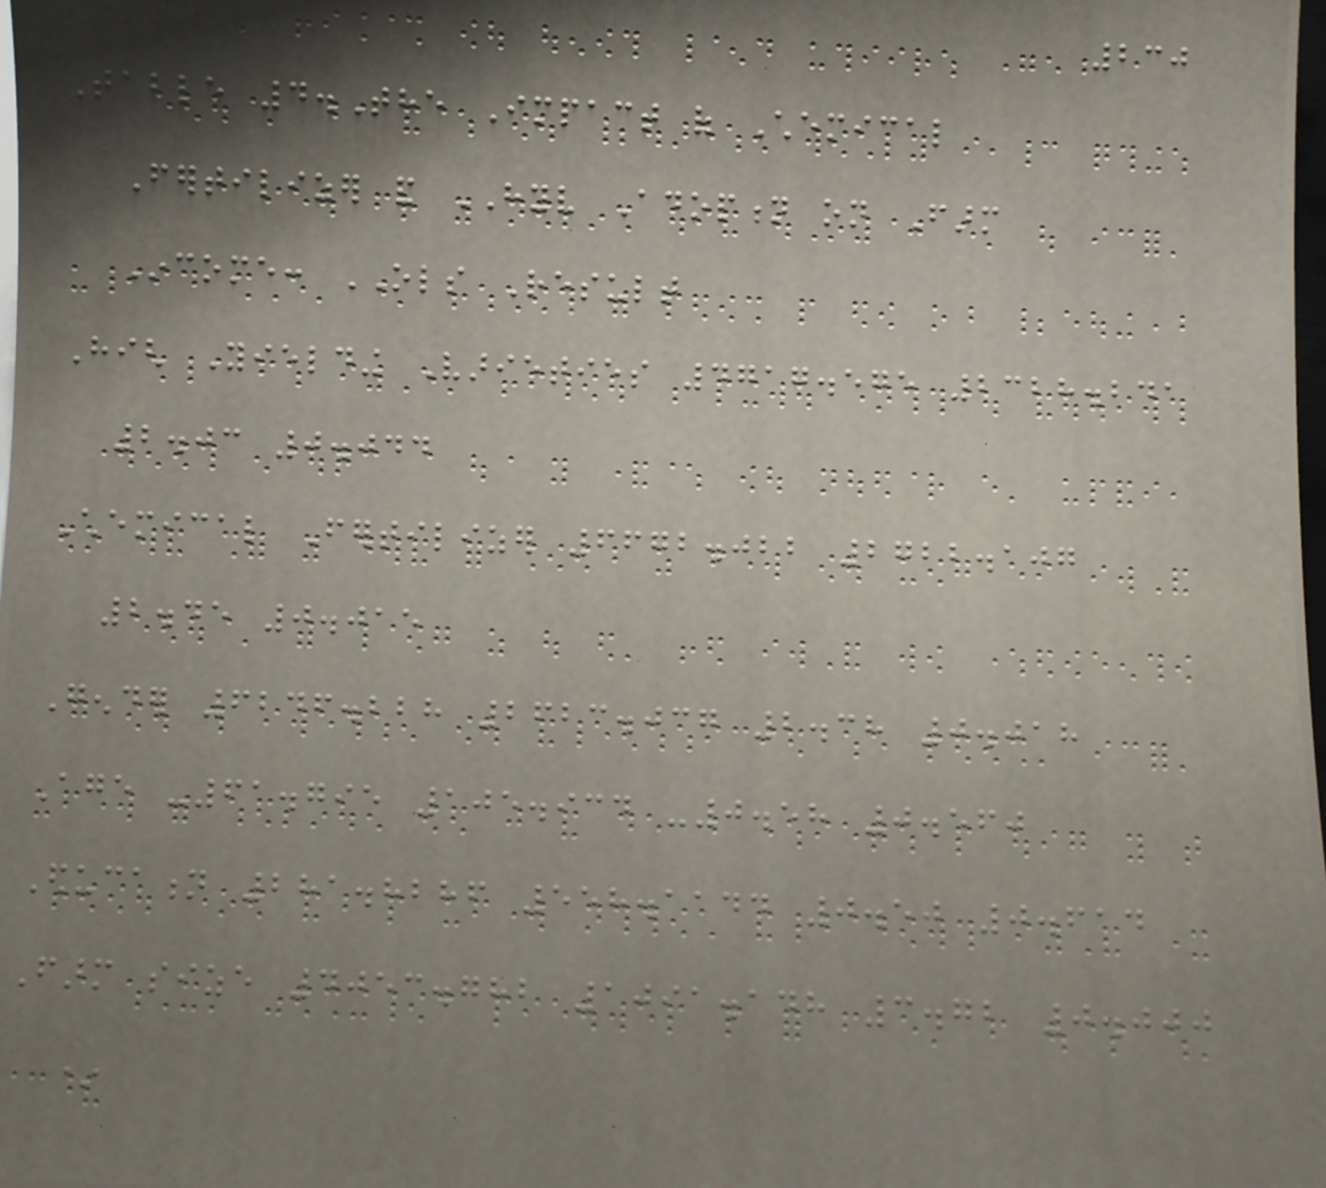230
Table 4.The Impact of Chemical
Fertilizer and HYV Adoption on Farm
Income: OLS Result
High Yielding Varieties 4717.575 2328.241
2.03 0.044
Chemical Fertilizer 6672.022 2722.107
2.45 0.015
Gender 6246.228 2623.037 2.38 0.018
Age -61.795 105.934 -0.58 0.560
Education 281.8286 558.1144 0.50 0.614
Farm size 4053.782 1091.148 3.72 0.000
*
